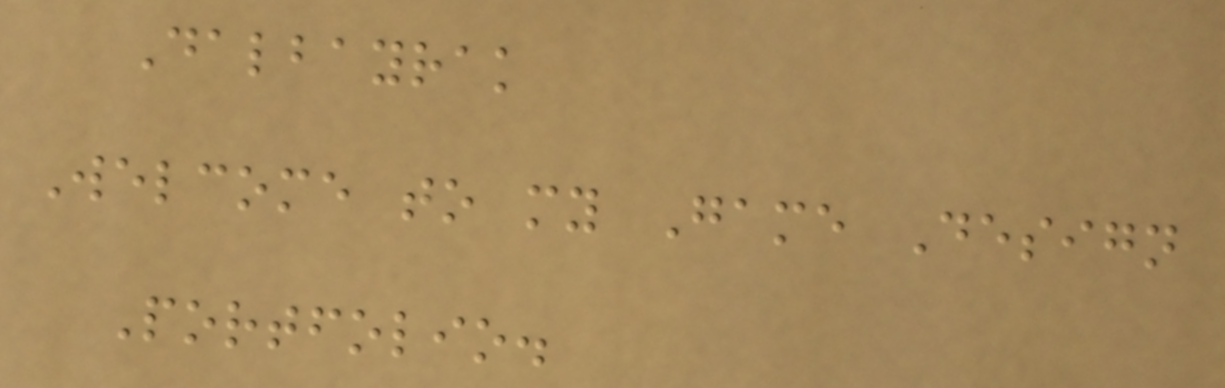Dalbayrak
Welcome to my Game Design
Portfolio.
